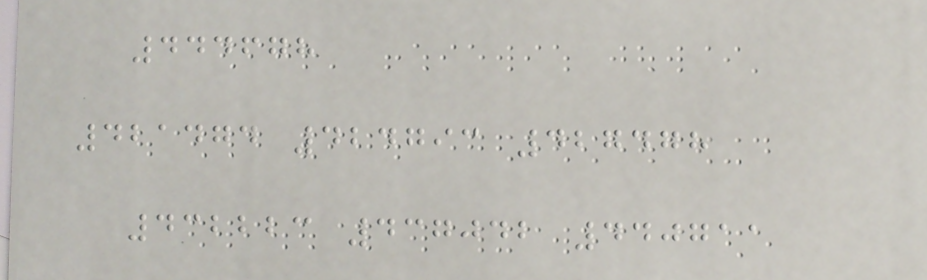444678
421474 424793 427478
432223 437042 440711
